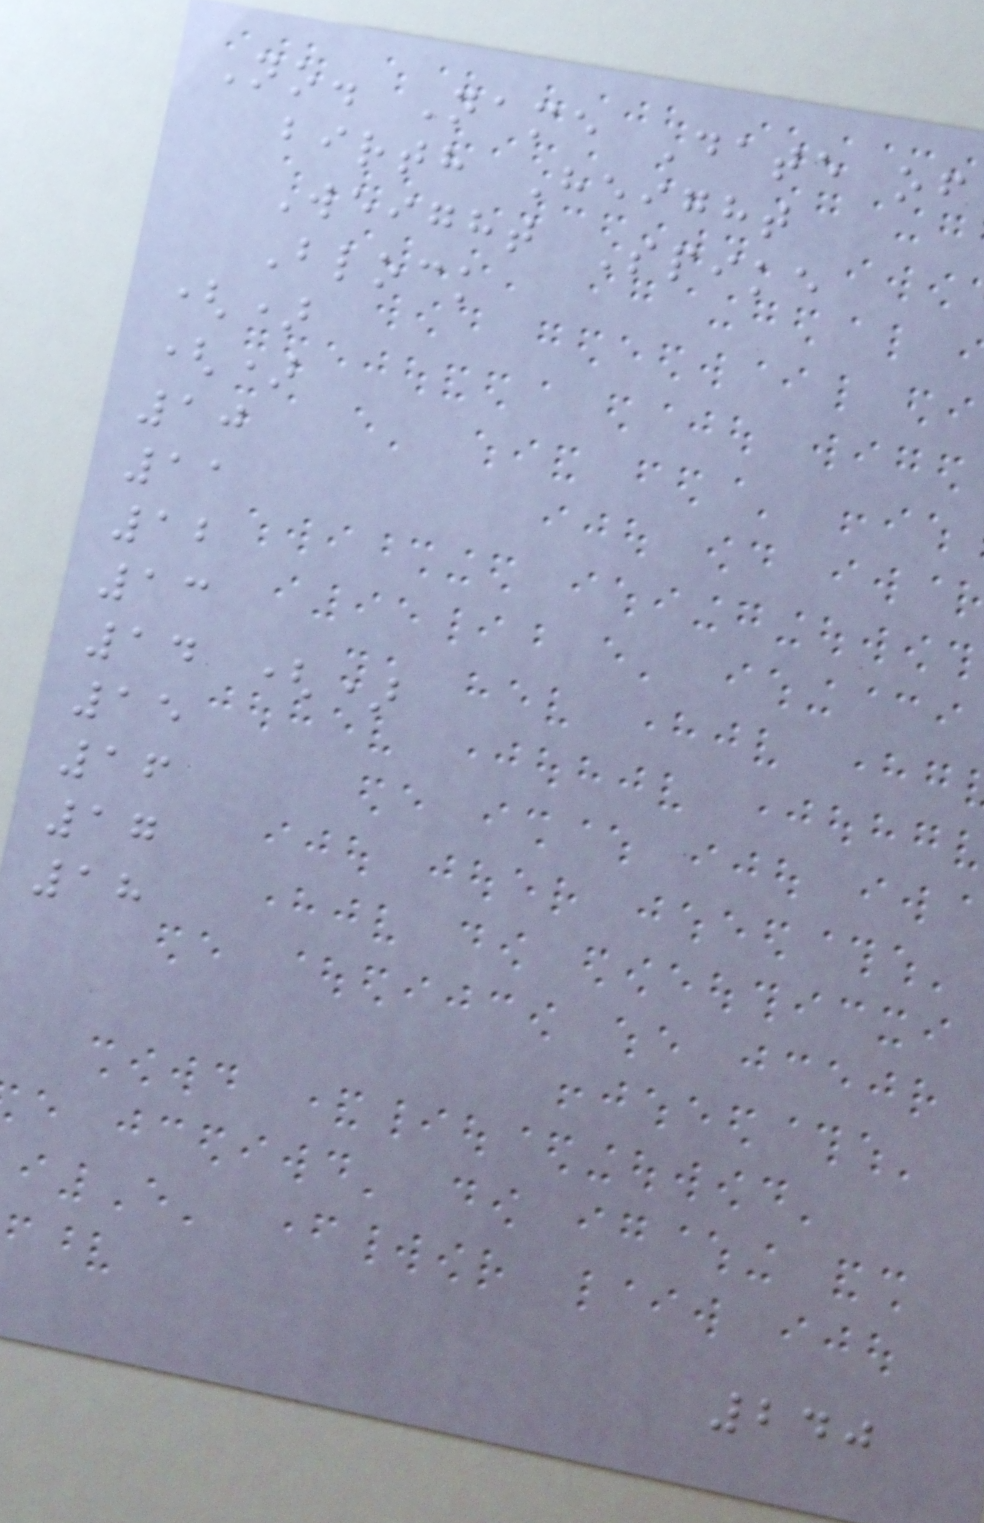No. Name Date of
birth Height
Weight Spike
Block
()
()
10
11
12
13
14 ()
15
16
17
18
240
